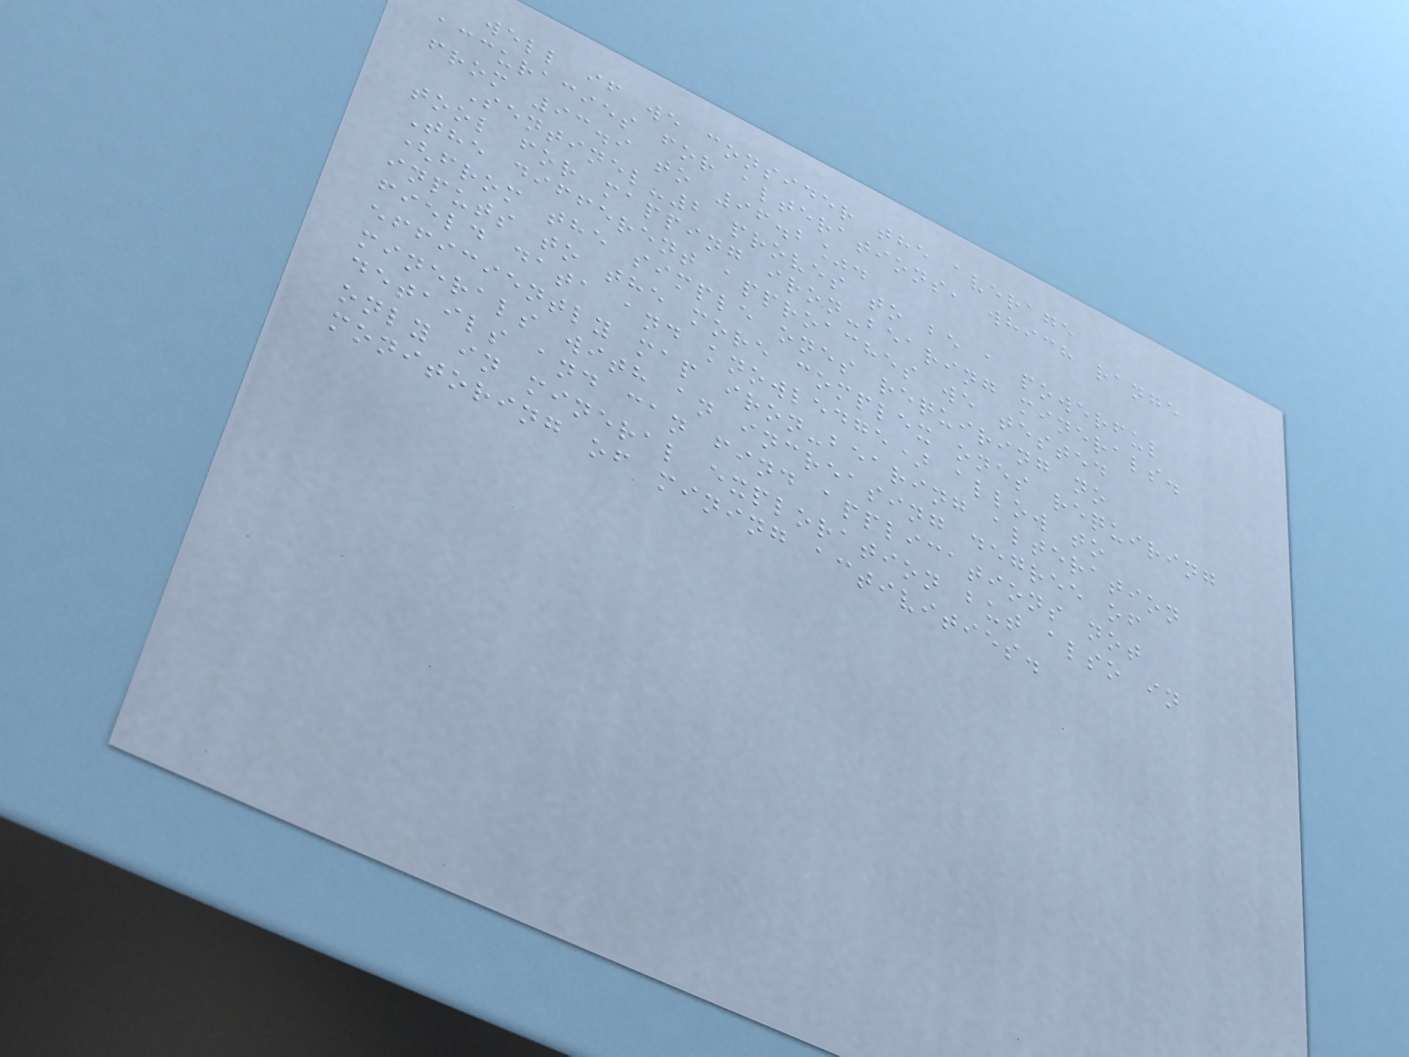well if we consider the average
accuracies for alterations, which range
from 93.9 to 96.2%.
Sentinel-2 proves to be a powerful
tool for mapping iron-bearing minerals.
The different approaches we tested
(from the simple ones requiring no
inputs to the more complex ones requiring
field data and knowledge) allow to
efficiently map iron-bearing alteration
minerals with an increasing degree of
details and can find applications not
only in mineral exploration but also in
monitoring of mining activities.
